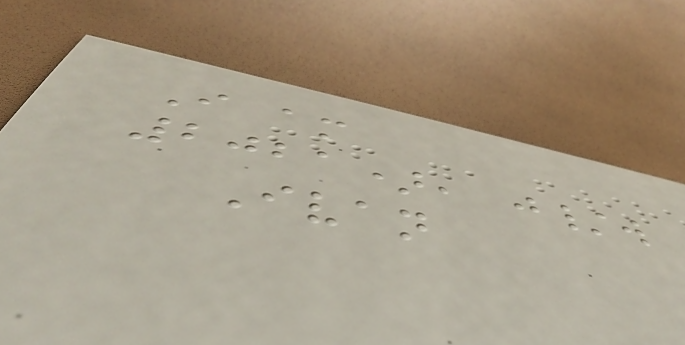I am
2021), j/w
Ivan
